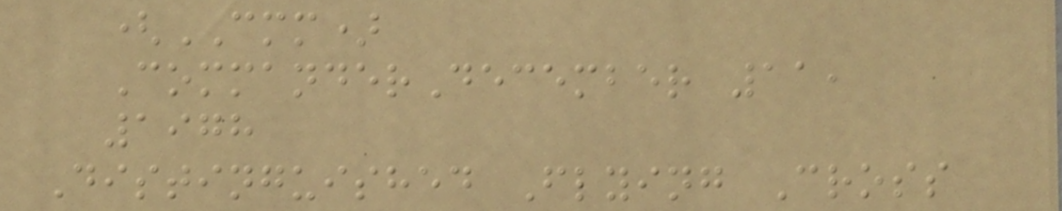(CMM)
CommanderDecember 11,
1978
Distinguished Flying Cross
